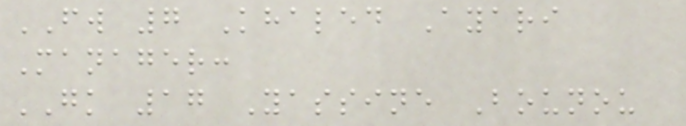FW 7 Khaled Ayari
Manager:
GK 17 Yassine Bounou
